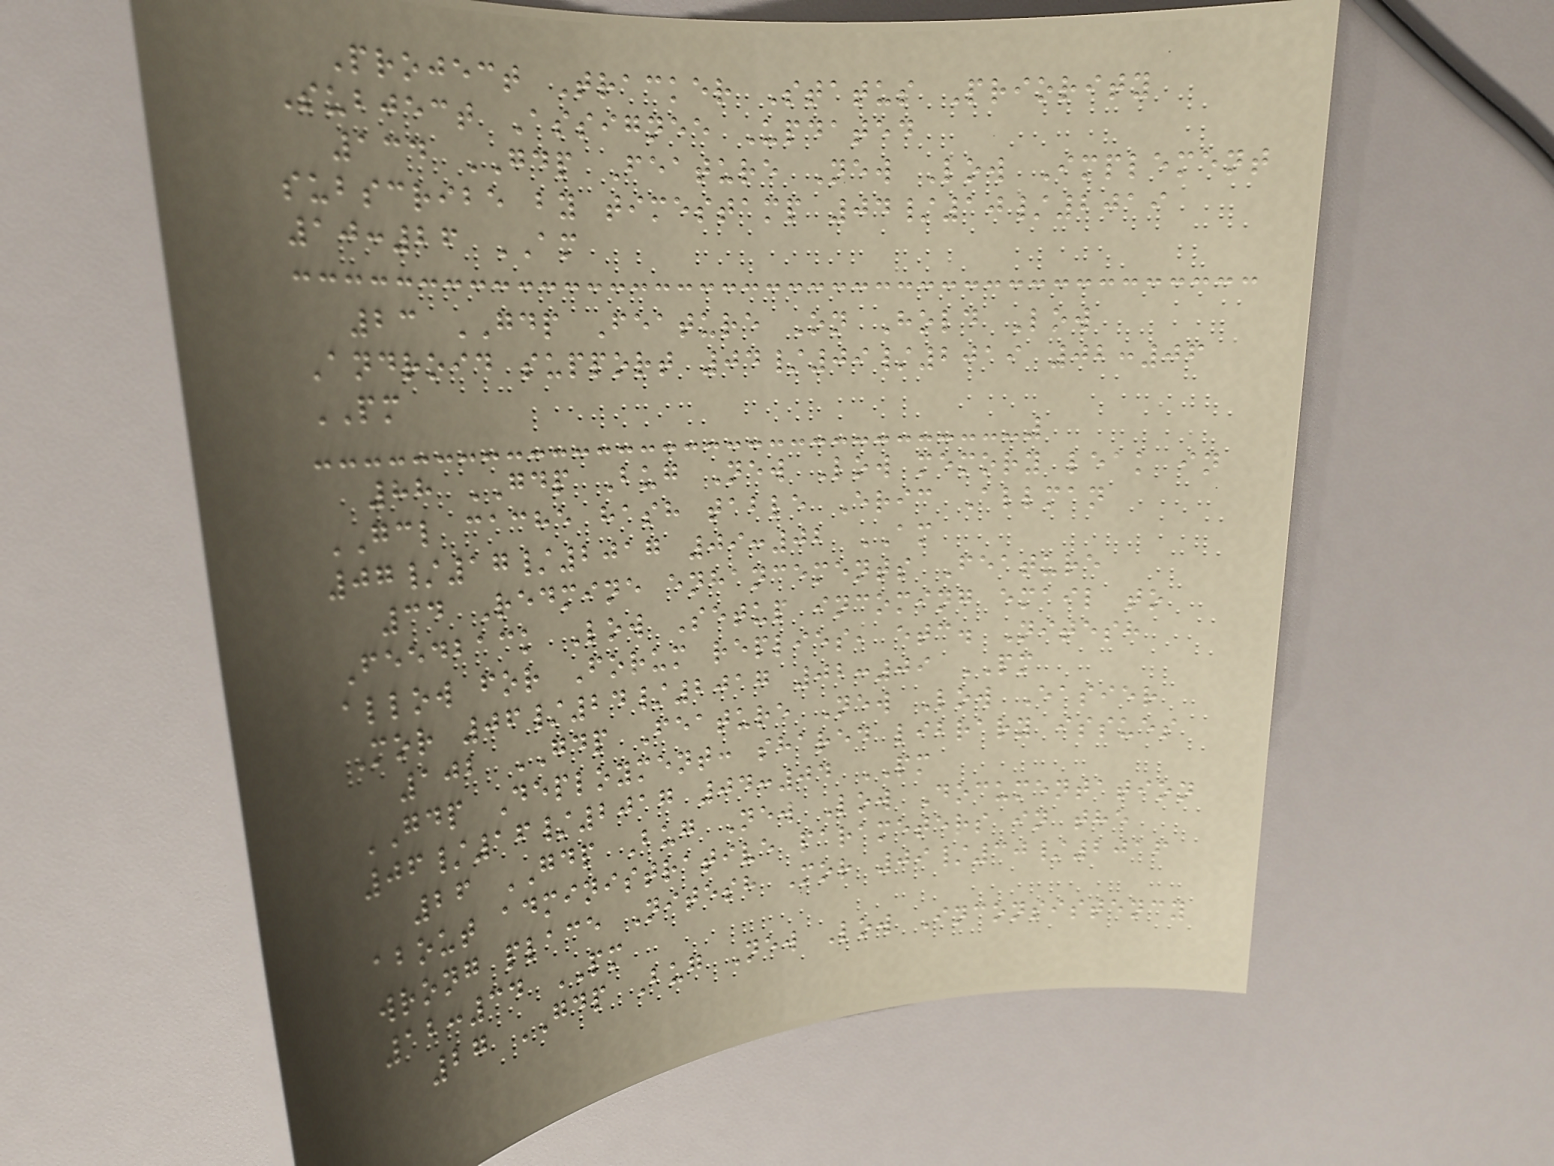Project Tracker Status Priority
Subject Assignee Updated
134 GDP Feature New Low Implement
subscribe by timestamp 04/10/2019
10:26 AM
23 GDP Feature On Hold Low
Android support 04/09/2019 02:06
PM
88 GDP Bug New Low memory leak in
GCL cache hash table Eric Allman
07/17/2017 09:02 AM
34 Redmine enhancements Feature
Feedback Low Setup incoming email to
allow for Forum replies, etc. Nitesh
Mor 06/24/2017 02:09 PM
102 GDP Feature New Low Easier
GDP Deployment: shared library issues
06/16/2017 04:04 PM
26 GDP Bug New Low Documentation
about administrative parameters in the
wrong place Nitesh Mor 09/30/2016
12:34 PM
27 GDP Bug New Low Inconsistency
